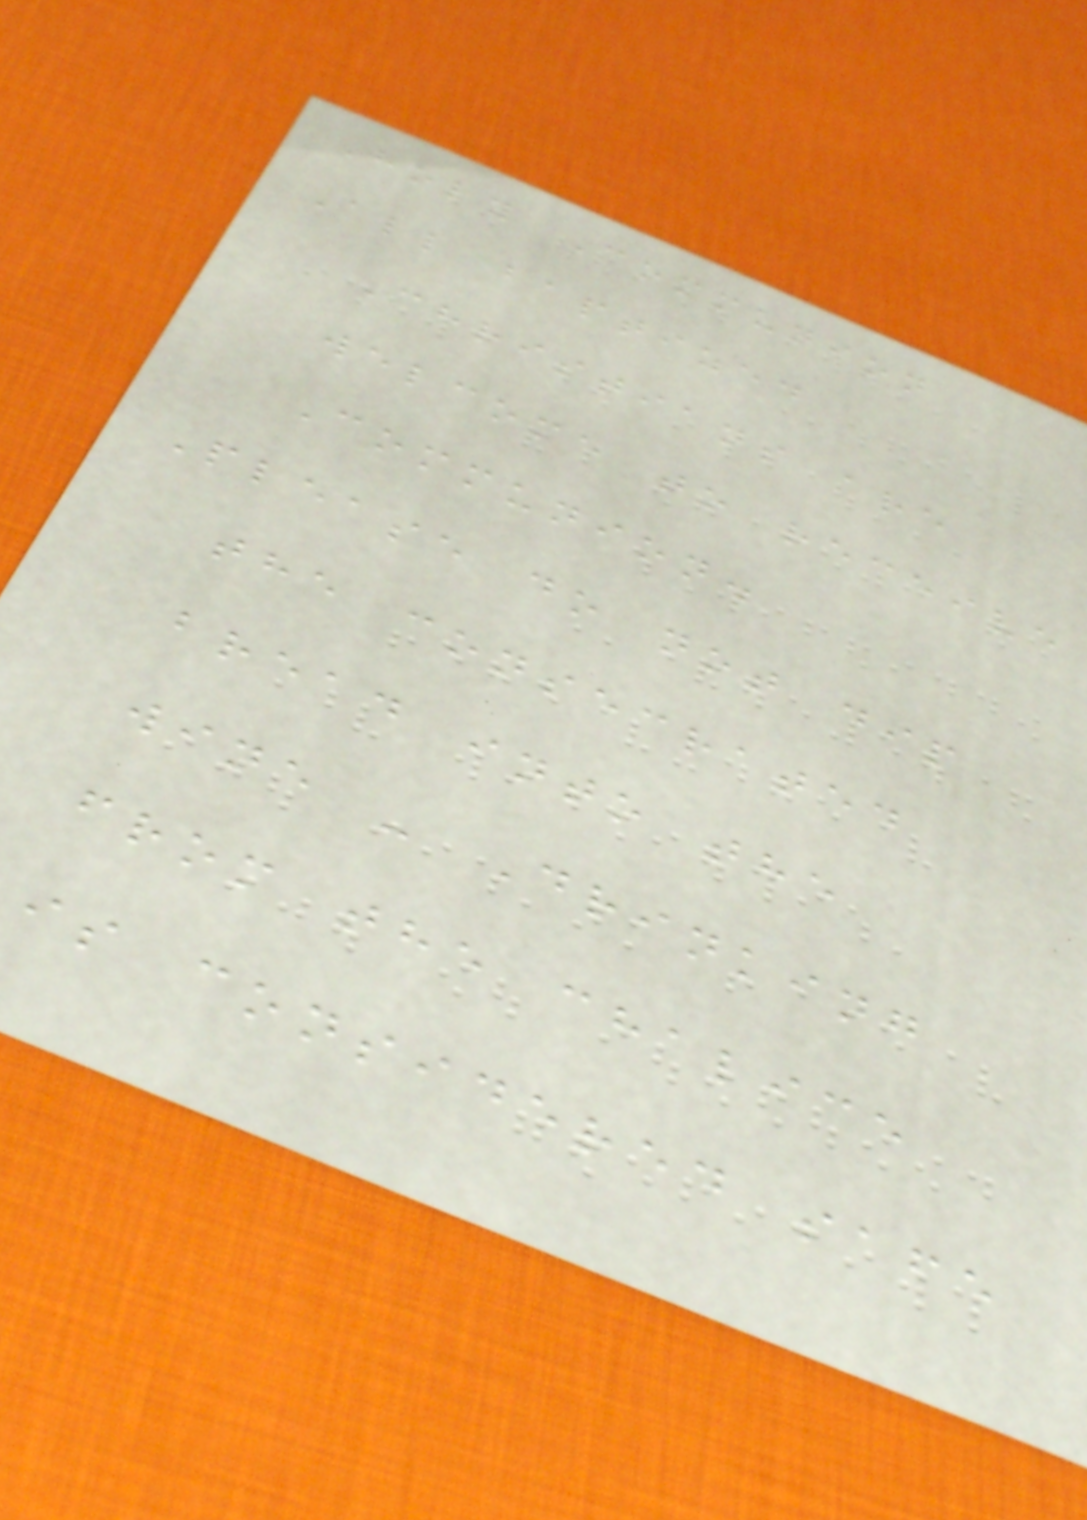Holy Communion
All baptized
Christians are
welcome to receive
Communion.
Please do not dip
the consecrated
bread into the
wine - Drinking
from the chalice
is considered safe
